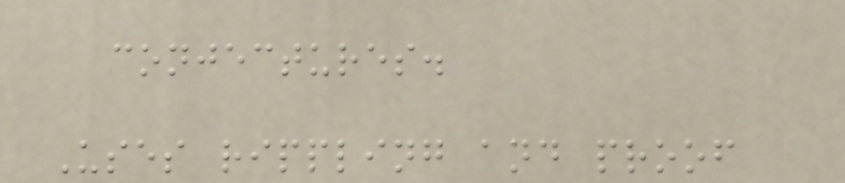conjectures.
Uses rippling and proof
